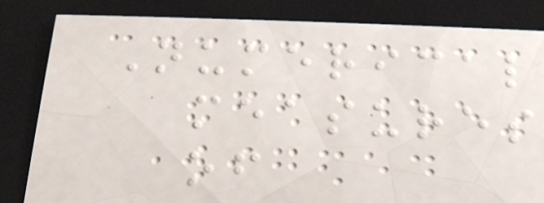Numerical
measures
of
